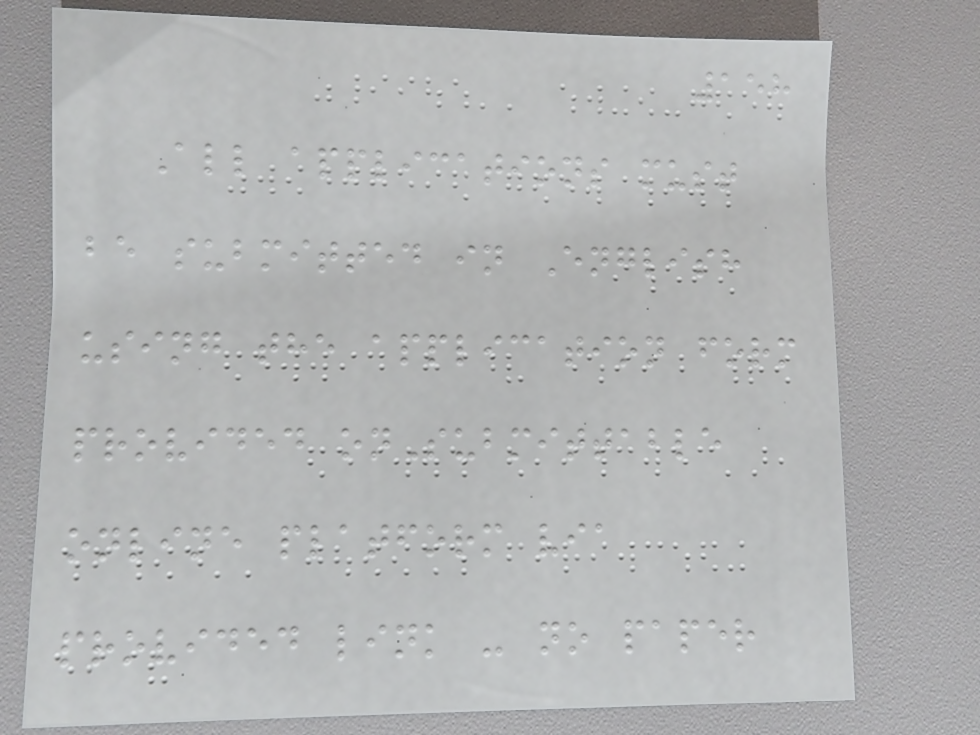158
All applications must
be submitted in English
using the application form
provided onSubmittable
online platform via
provided link - no paper
